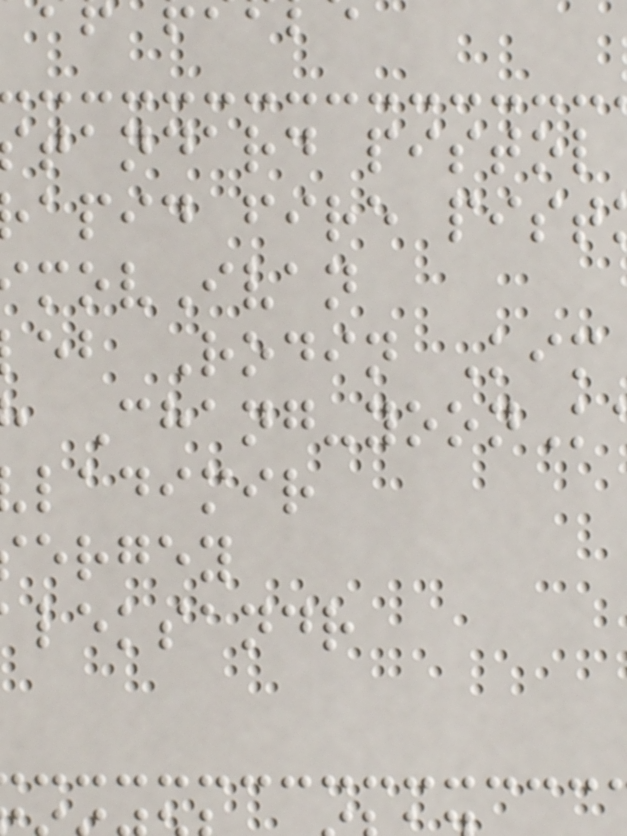tandard pistol
apid fire pist
movIvan
eb Rodin Kim
Chang-yoonK
ladimir
ergey
leksandr
